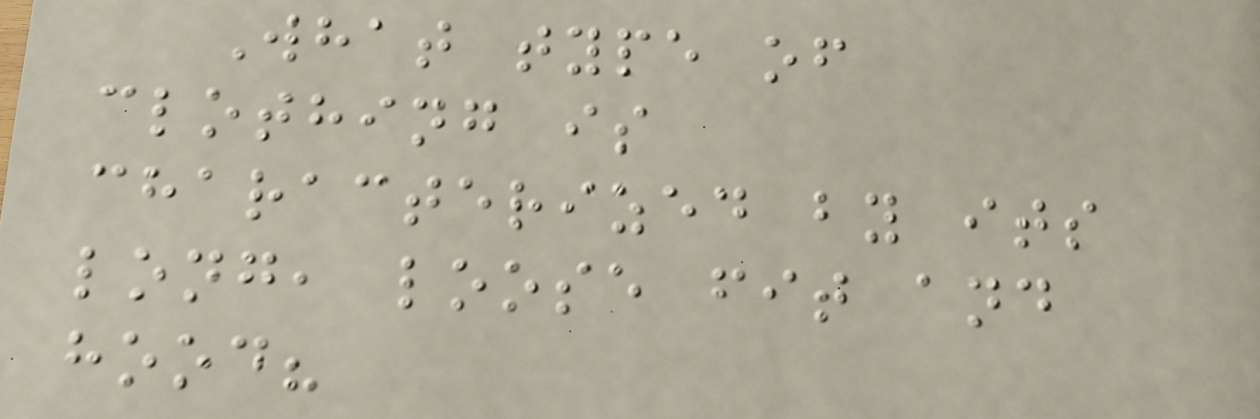What type of
clothing is
characterized by its
long, loose fit and
hood?
